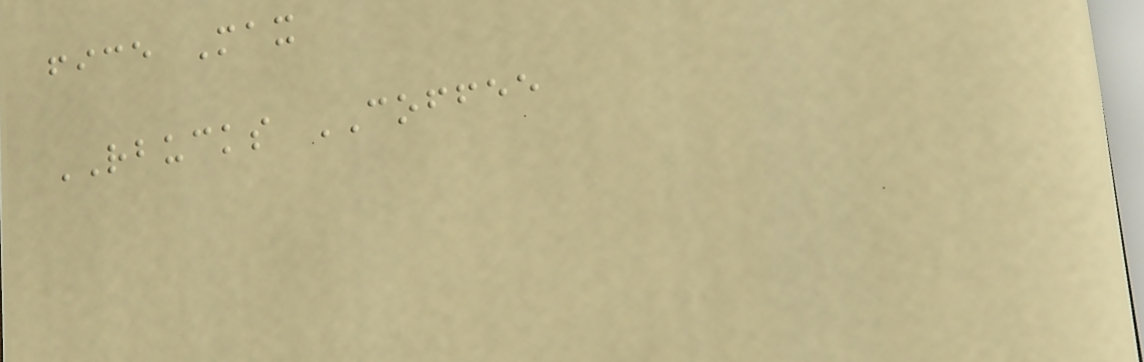fice Max
RBUCKS COFFEE
